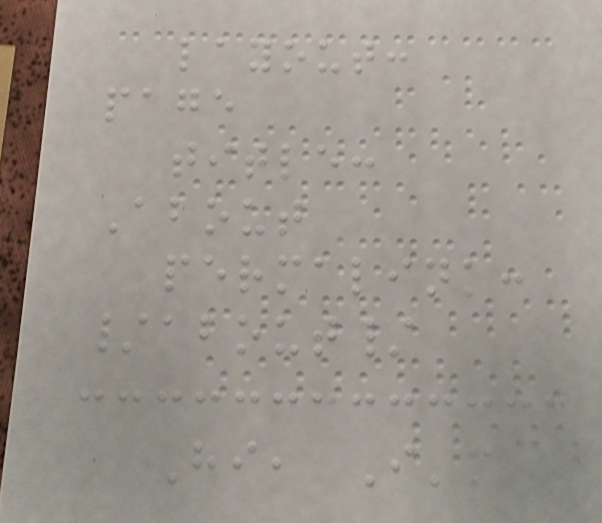layout:
page
title:
About
permalink:
/about/
Hi, I'm
